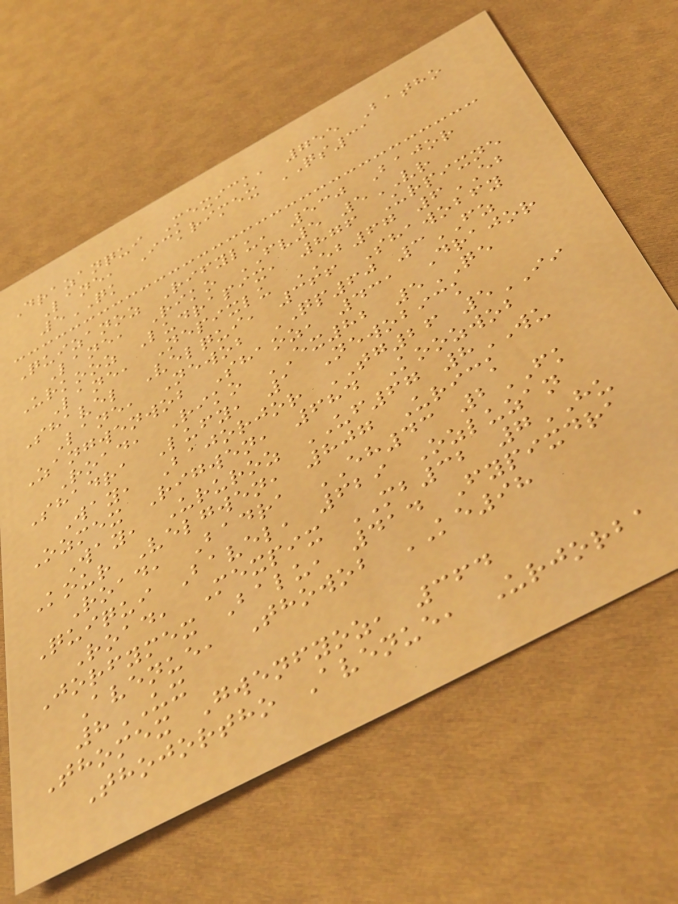Drazanqui Mexick, 755 Batho
Lane, Ickrimex QS31
5QK
Quizanoz Rifylu, 530 Bajor
Lane, Riko FV5 5VR
Urkooz Ludrapix, 876 Urpixne
Lane, Nepixlu EB67 6EB
Shavel Velqui, 366 Shawobfy
Lane, Newob QP60 3FZ
Zangwenwob Shaoz, 431 Drajor
Road, Riko EX82 5QE
Shadra Lufy, 1 Newobick
Way, Bajorjor TG26 5II
Ozmex Rigwen, 684 Koozwob
Way, Ururoz UF67 8WU
Kour Velgwen, 807 Urick
Road, Badra EH43 2FK
Quiqui Bavel, 629 Ozluzan
Road, Mexpix MB32 7HU
Jorfymex Balu, 414 Fypixdra
Avenue, Thowob KE98
8UX
Thomex Gwenfyoz, 364
Thojortho Avenue, Urjorba
